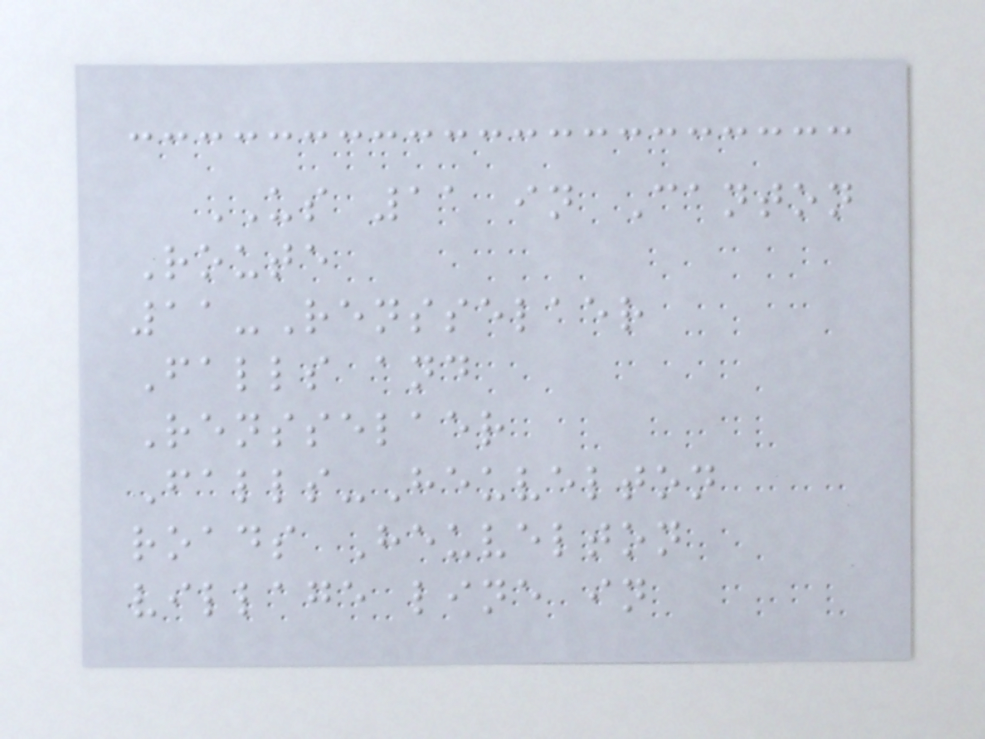US 11 in Canton
Route
11-Rensselaer
Falls and
Rensselaer
Falls-Heuvelton
roads Heuvelton
village line in
